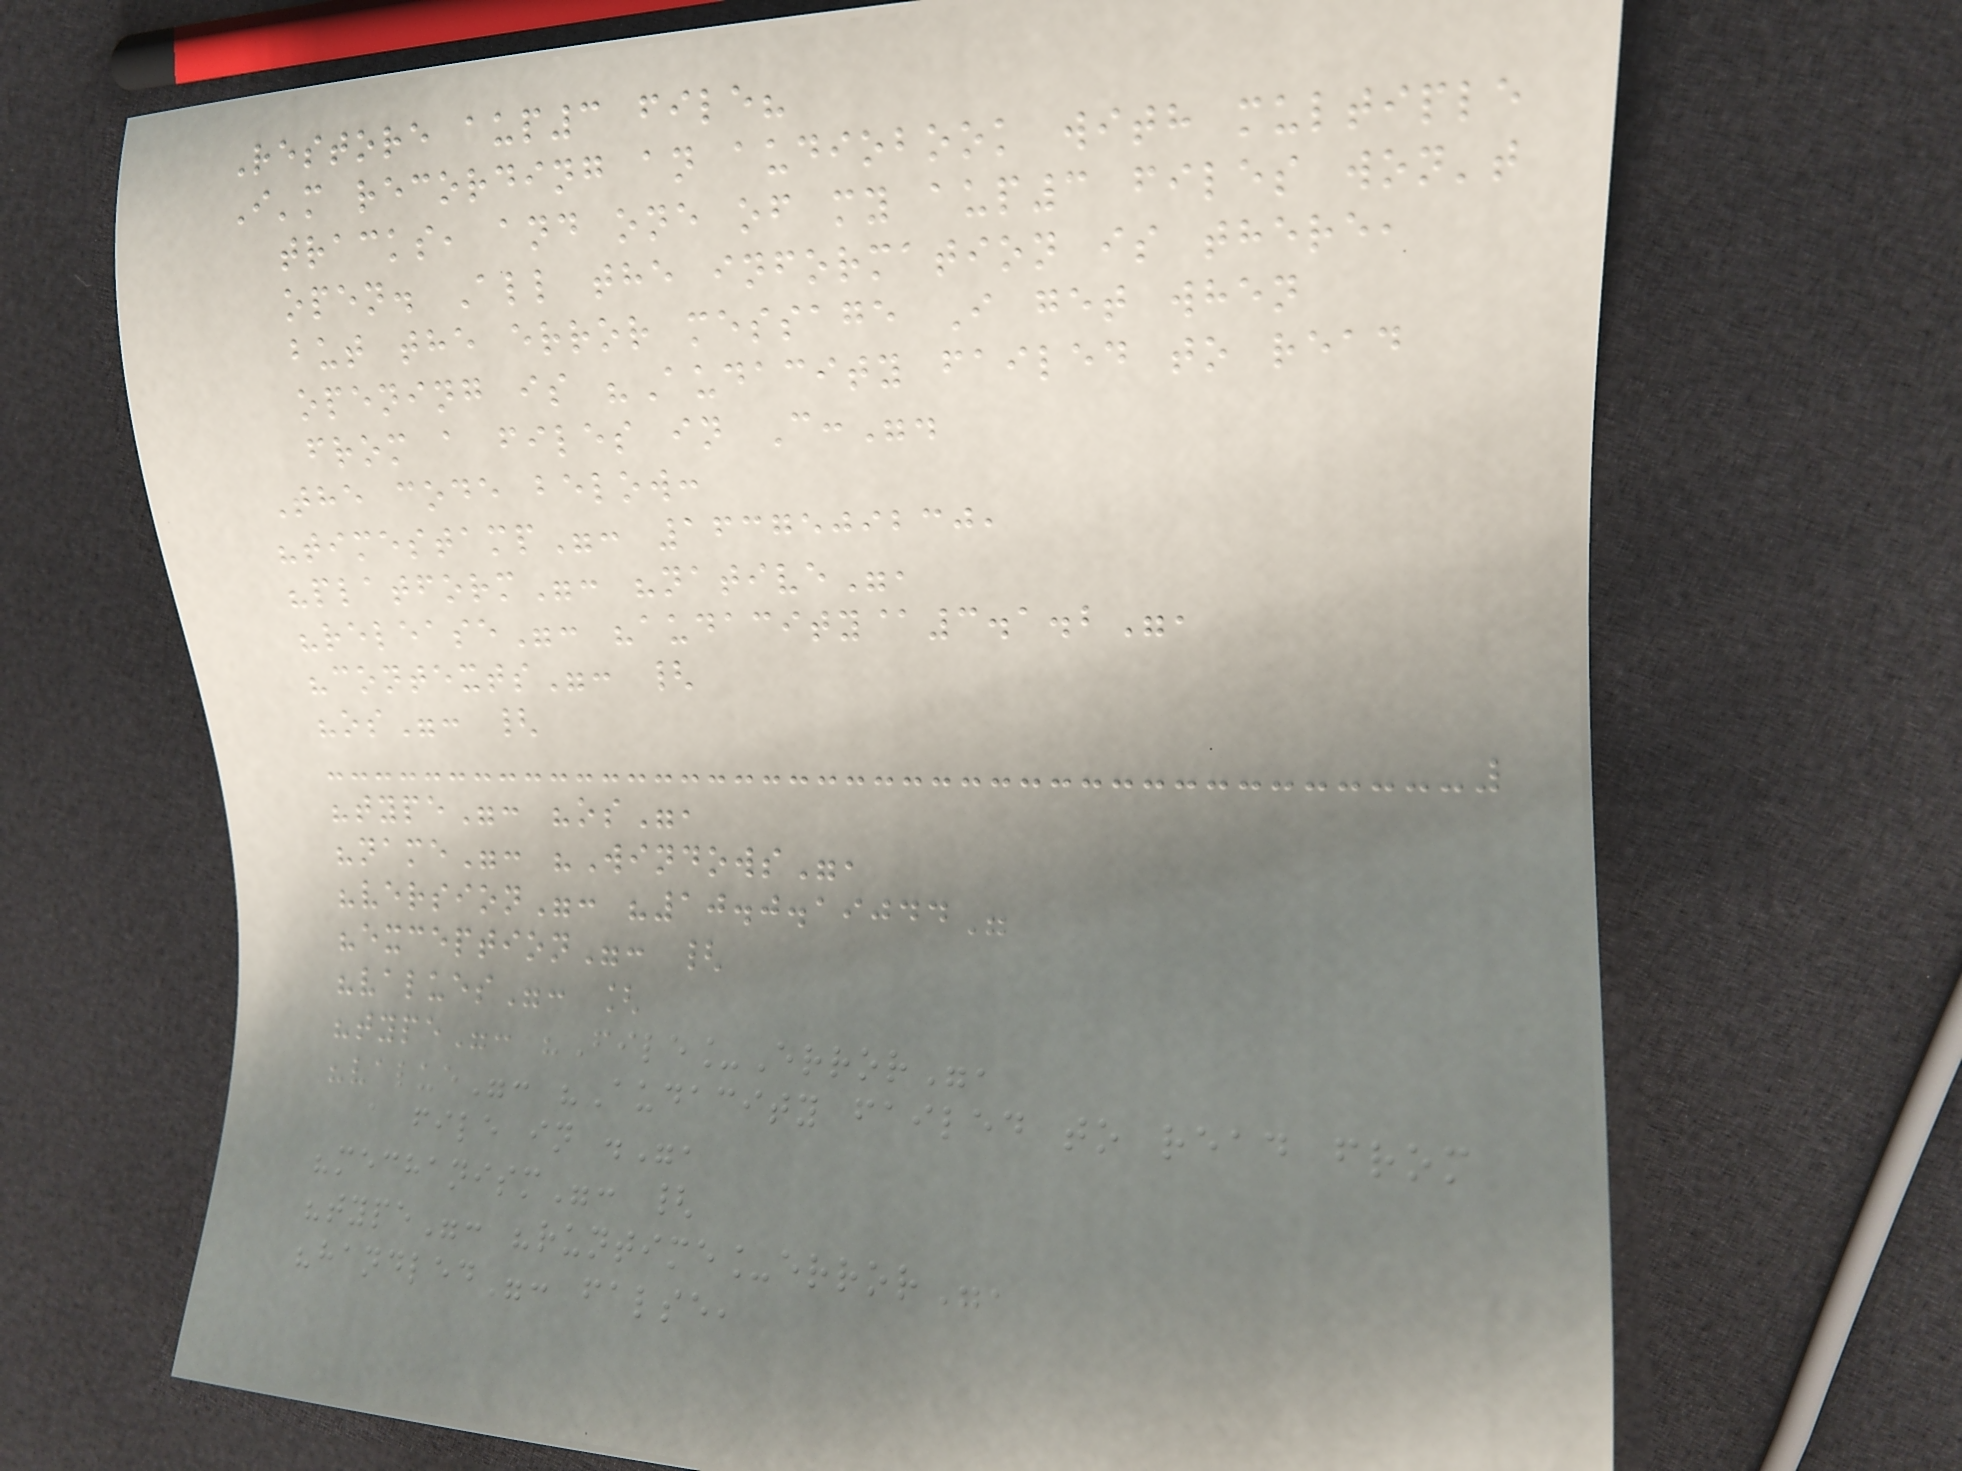Restore aup3 file?
I'm recording an audiobook with multiple
tracks, and one of my aup3 files won't
open. All the information is there,
but the error message I get when
opening is "Audacity failed to read
from a files in C:".
The code below:
"timestamp": 1637509230,
"platform": "native",
"release": "audacity@3.1.2",
"contexts": {
"os": {
"type": "os",
"name": "Windows",
"version": "10.0.19044"
"exception": {
"values": [
"type": "File_Error",
"value": "Audacity failed to read from
a file in .",
"mechanism": {
"type": "runtime_error",
"handled": false,
